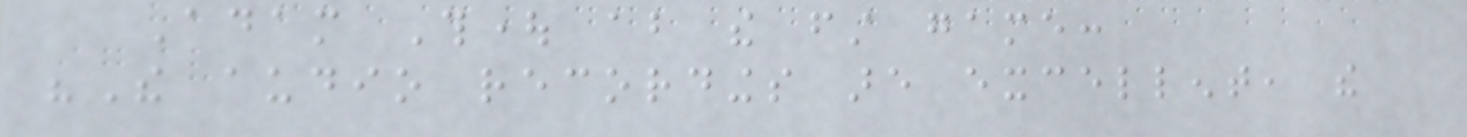Adam Thought about the first game:
"The audio recordings are excellent, the
